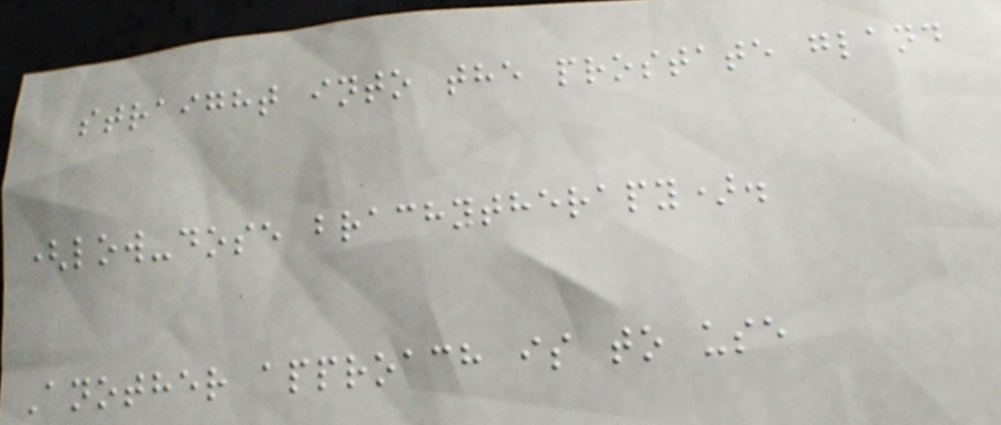straight into the prostate gland
(low-dose brachytherapy).
Another approach is to use
